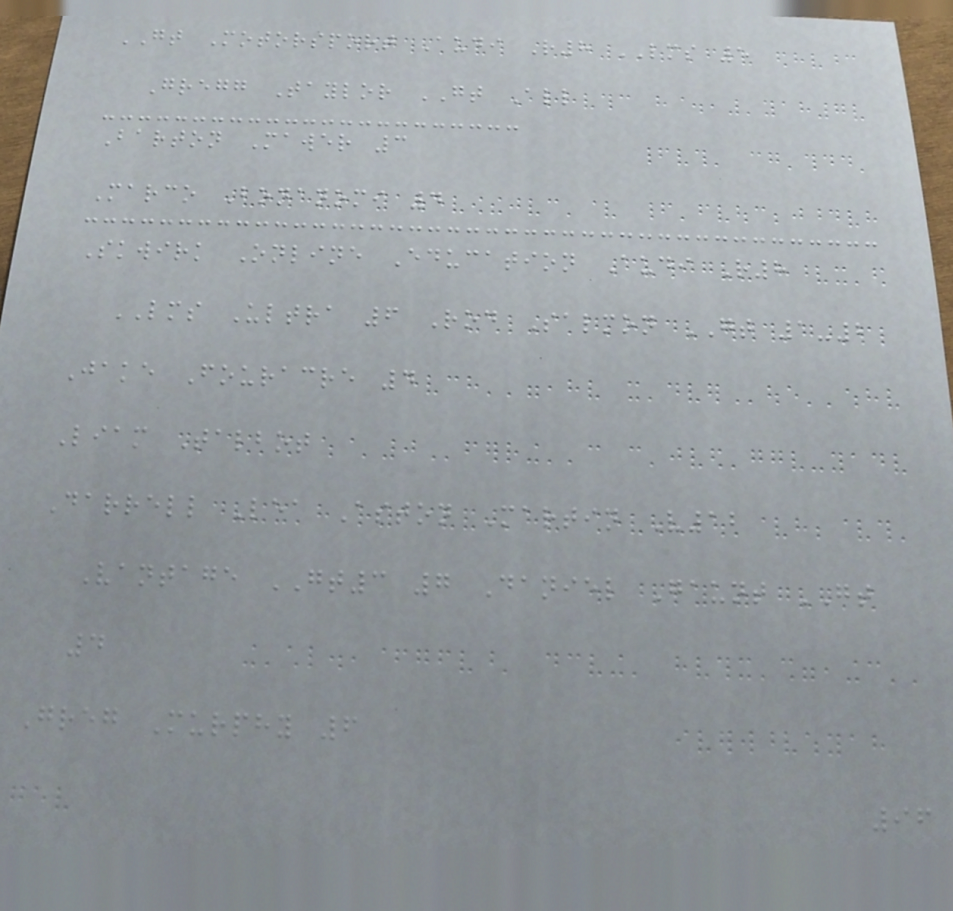GT Motorsport Audi R8 LMS 5
Gregg Taylor GT All
Barton Mawer 3
Marco Bonanomi 4
Skwirk Online Education Audi R8
LMS Ultra 6 Rod Salmon GT 1-2
Jake Fouracre 4
Liam Talbot
Darrell Lea Aston Martin V12
Vantage GT3 7 Daniel Gaunt GT
4
Greg Murphy 6
96
